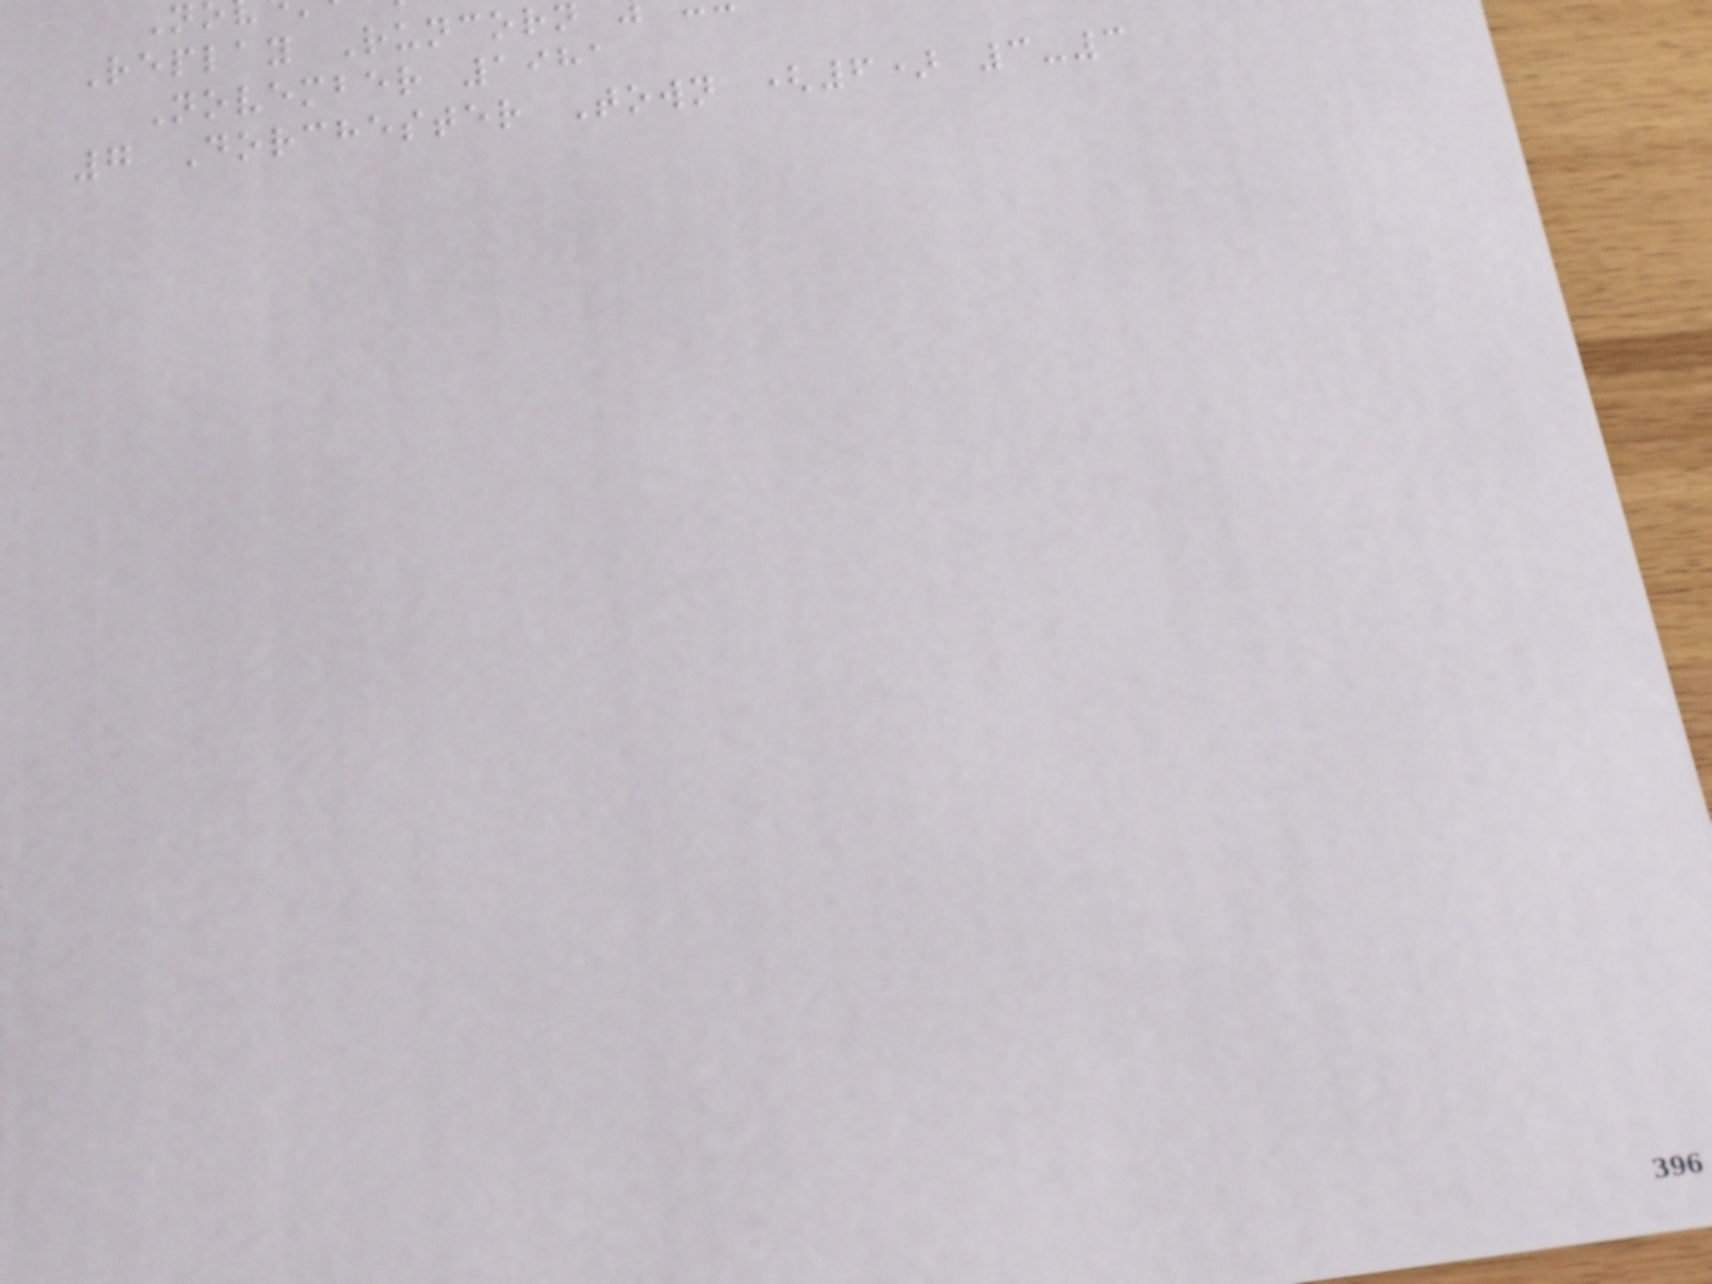Replay Runcorn
November 1981
7 Dorchester Town (6) 3-3
